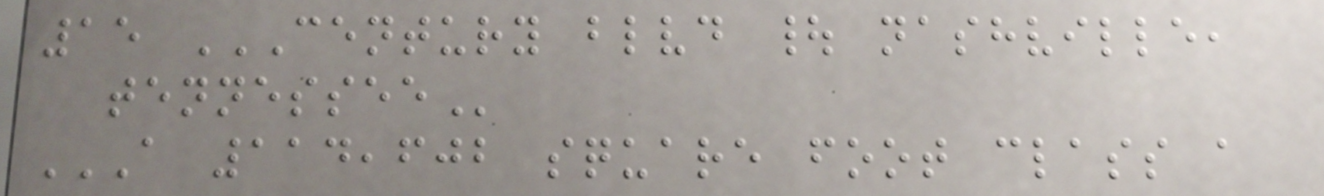15 CENTURY BLVD | NASHVILLE,
TENNESSEE
A 114,602 SQUARE FOOT CLASS A
